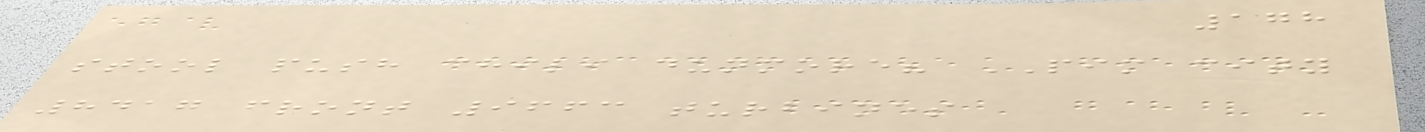178
stool push chili dunmore? PIM city
8417 front 9663 turbines
